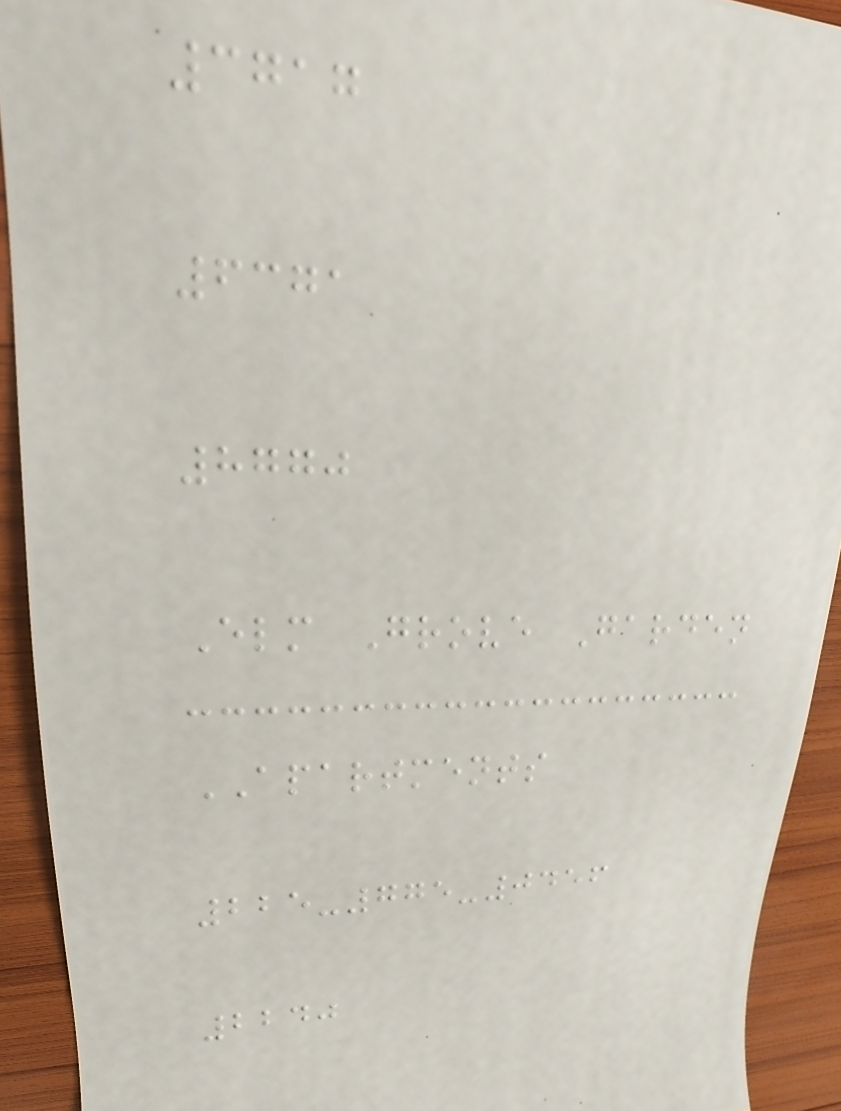3717
6371
8770
Elm Grove Garden
APARTMENTS
225-775-0456
2240
